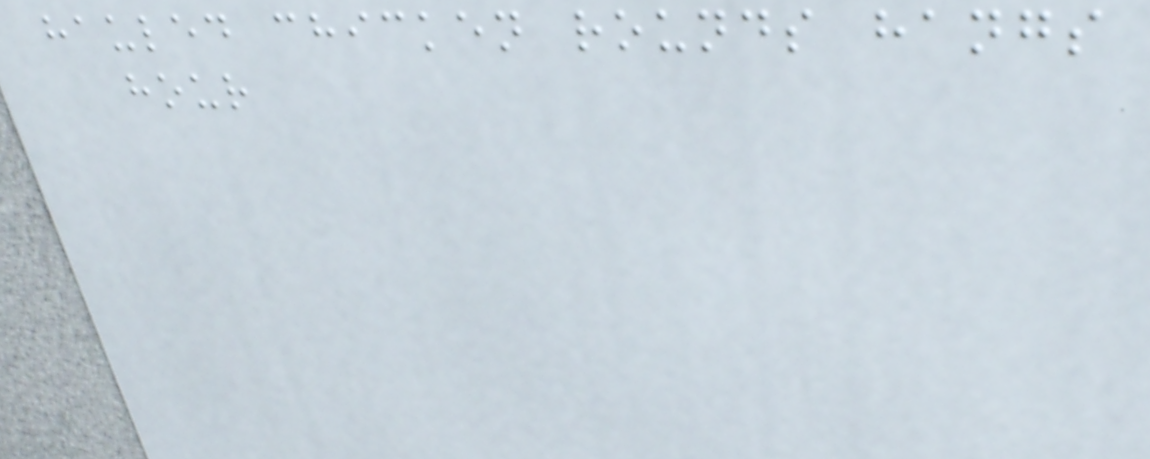hauled chicken rounds hangs
hour
